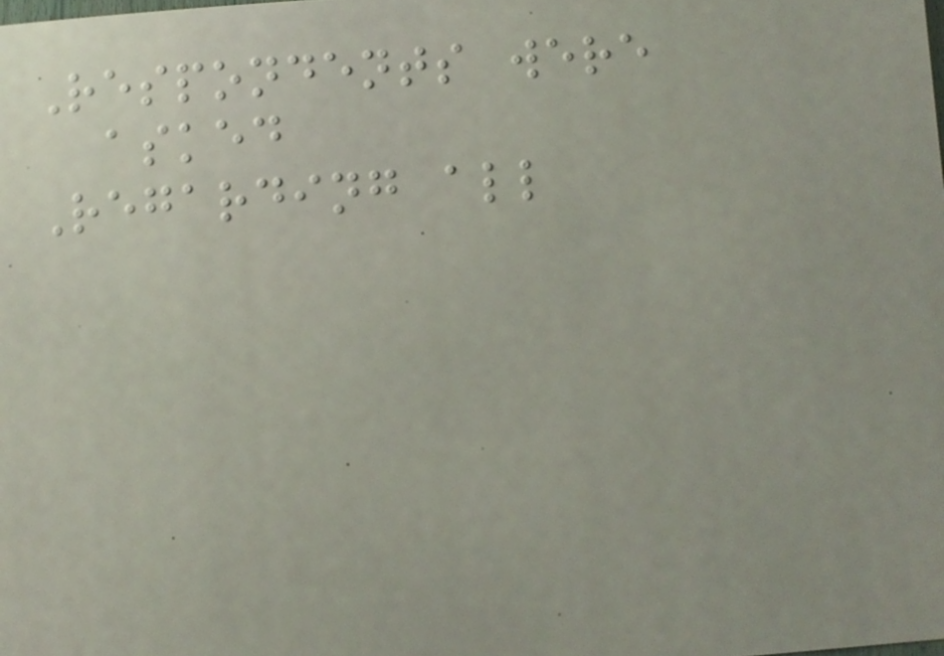Respondents were
asked
Regarding all
